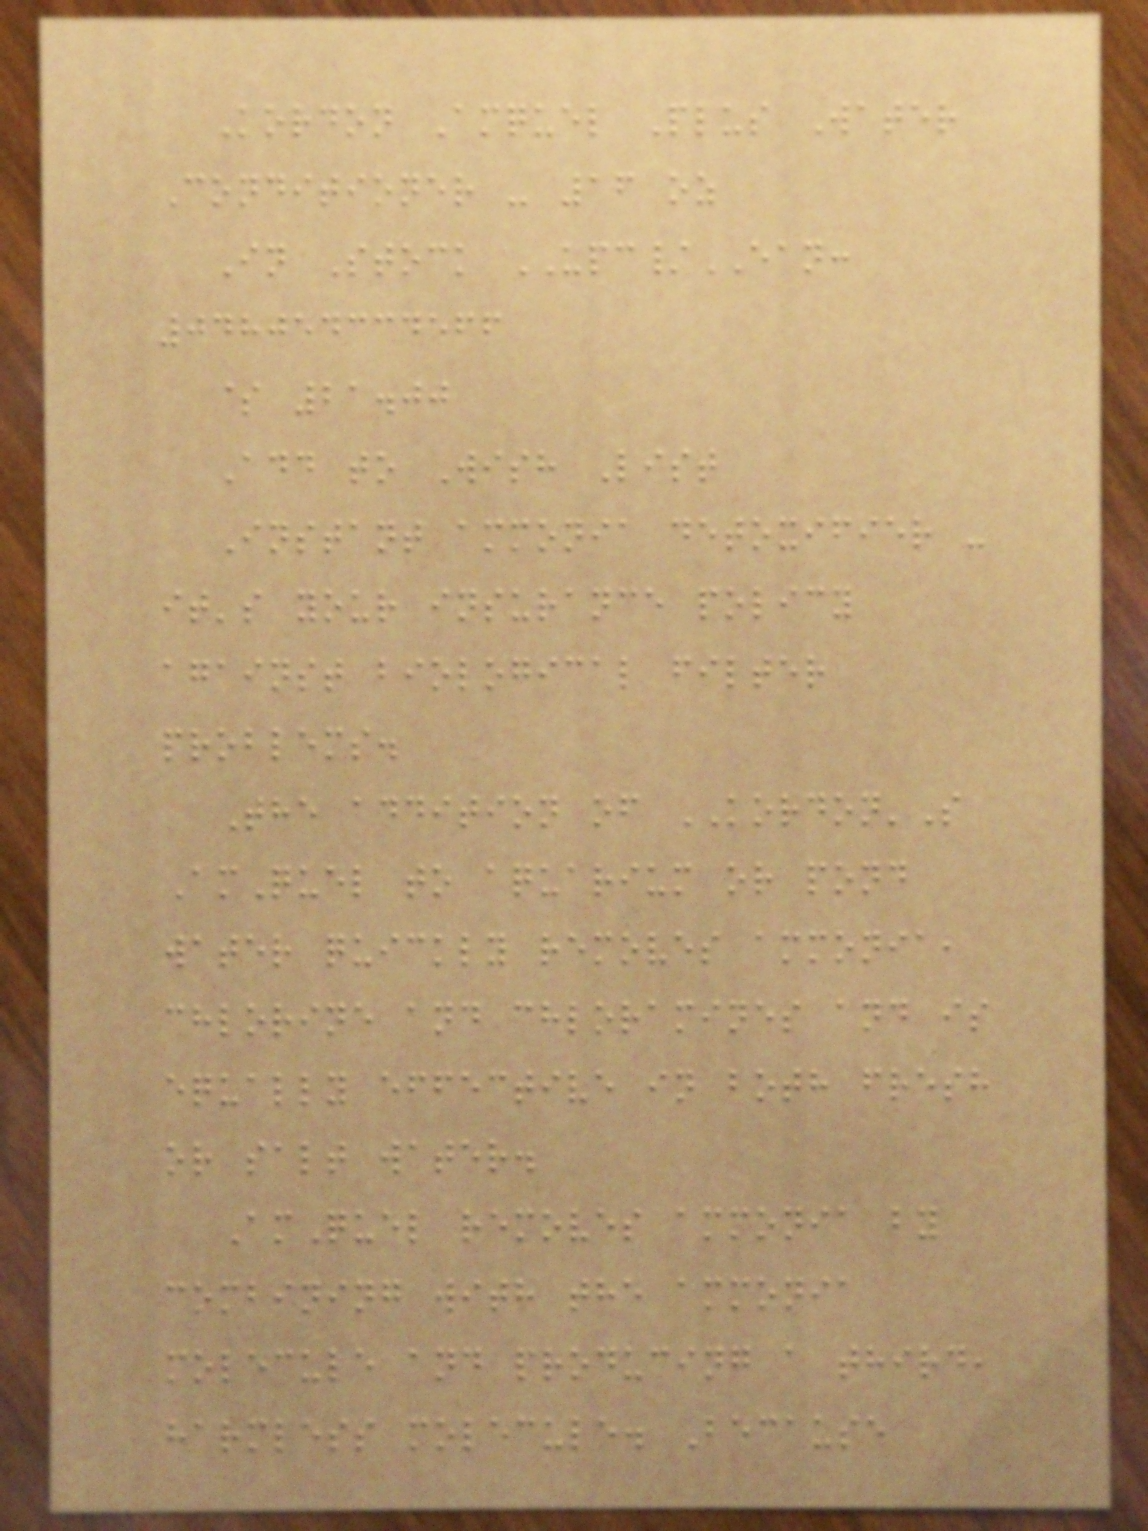Kordon Amquel Plus Water
Conditioner - 16 oz
In Stock UPC/EAN:
048054334566
$ 21.00
Add to Wish List
Instant ammonia detoxifier -
it's your insurance policy
against biological filter
problems.
The addition of KORDON'S
AmQuel to aquarium or pond
water quickly removes ammonia,
chlorine and chloramines and is
equally effective in both fresh
or salt water.
AmQuel removes ammonia by
combining with the ammonia
molecule and producing a third,
harmless molecule. Because
